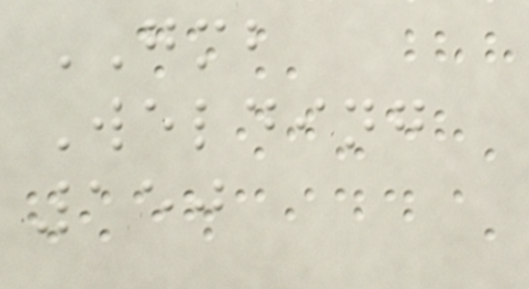GMB
Welding
150
